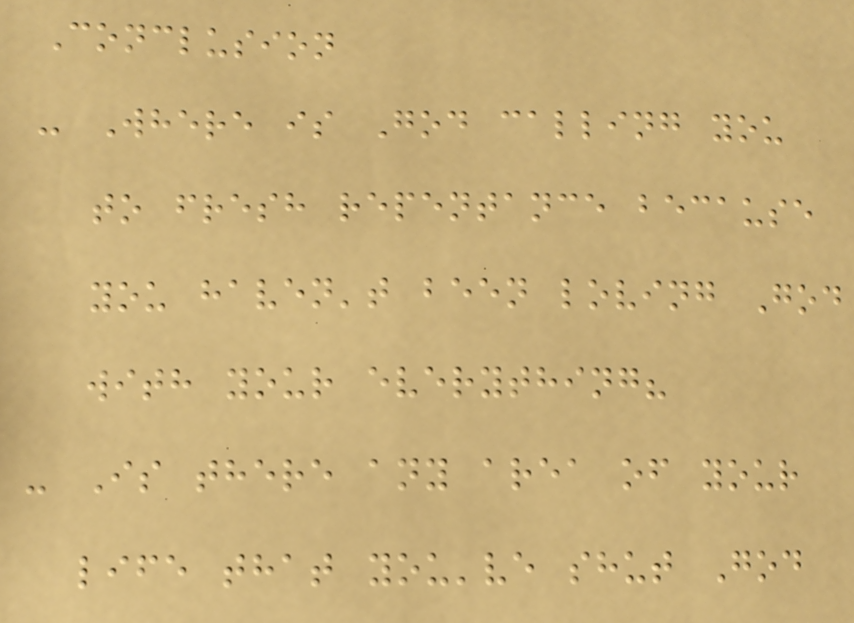Conclusion
- Where is God calling you
to fresh repentance because
you haven't been loving God
with your everything?
- Is there any area of your
life that you've shut God
